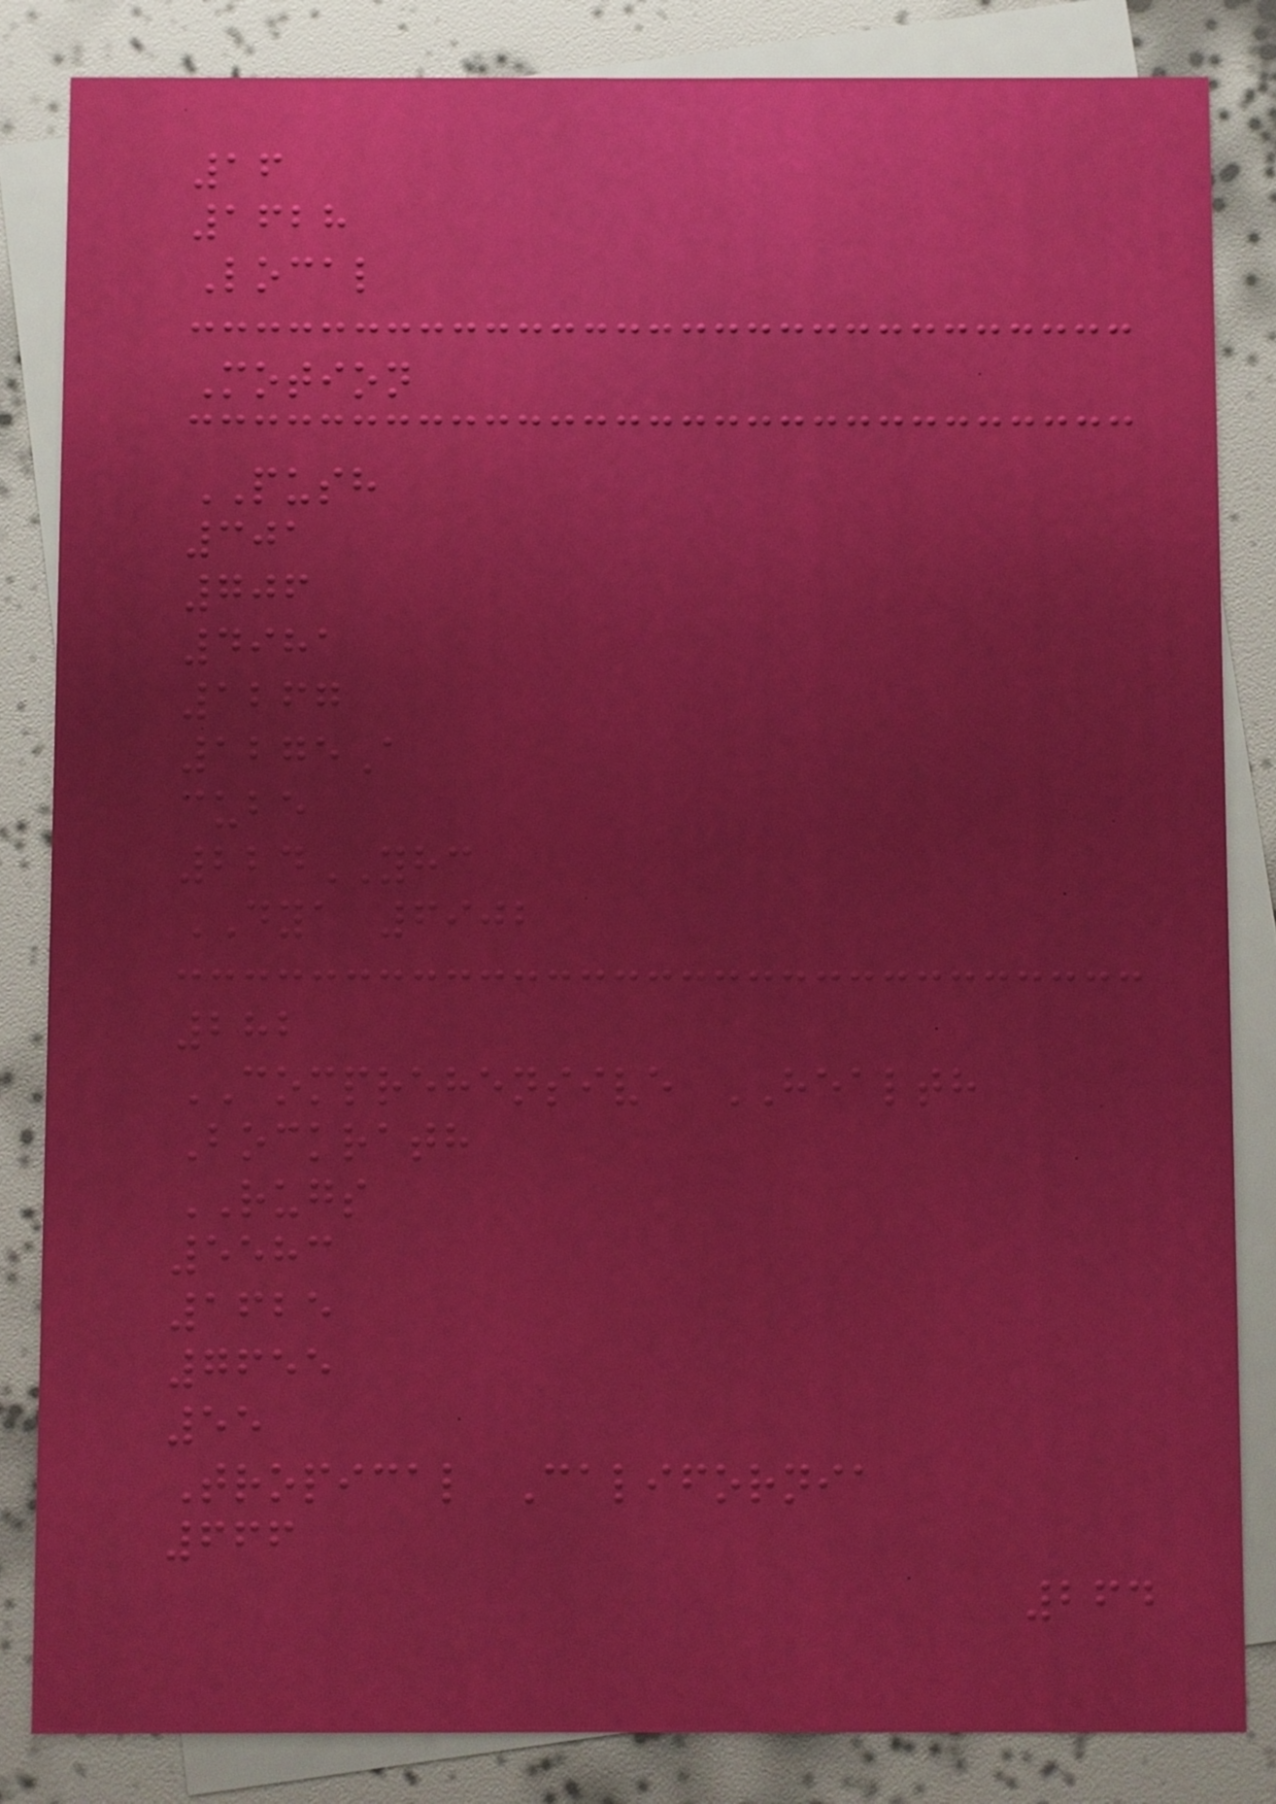16
1628
Local
Motion
PUSH
301
706
4981
1267
1275A
cube
224YHC
DYA 6902
282
COMPREHENSIVE HEALTH
Bockrath
RUGS
5583
1625
7655
55
Tropical California
666
264
